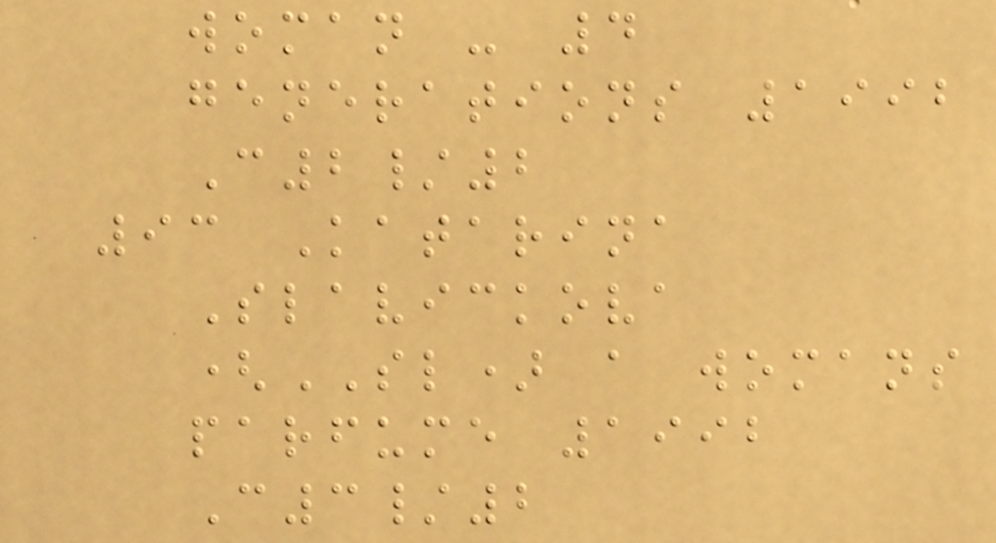woman - 4
generations 1992
C2/2
93 Katarina
Slavickova
(SL) a womans
parfume 1992
C3/2
